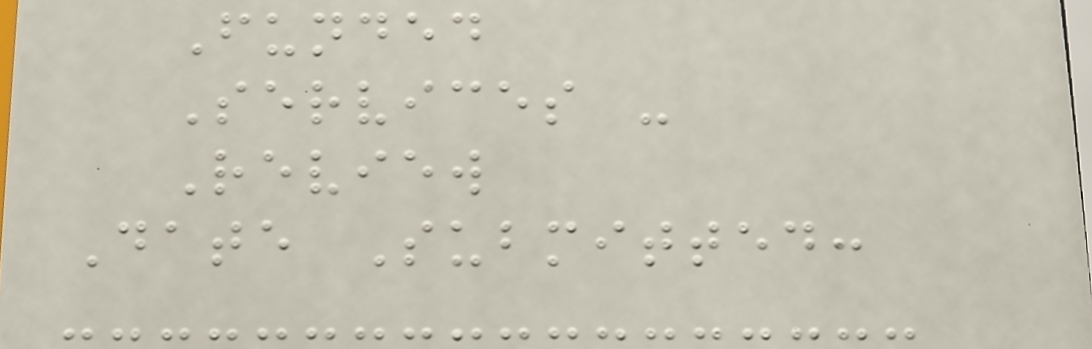Funded
Services -
Review
Date Submitted:
